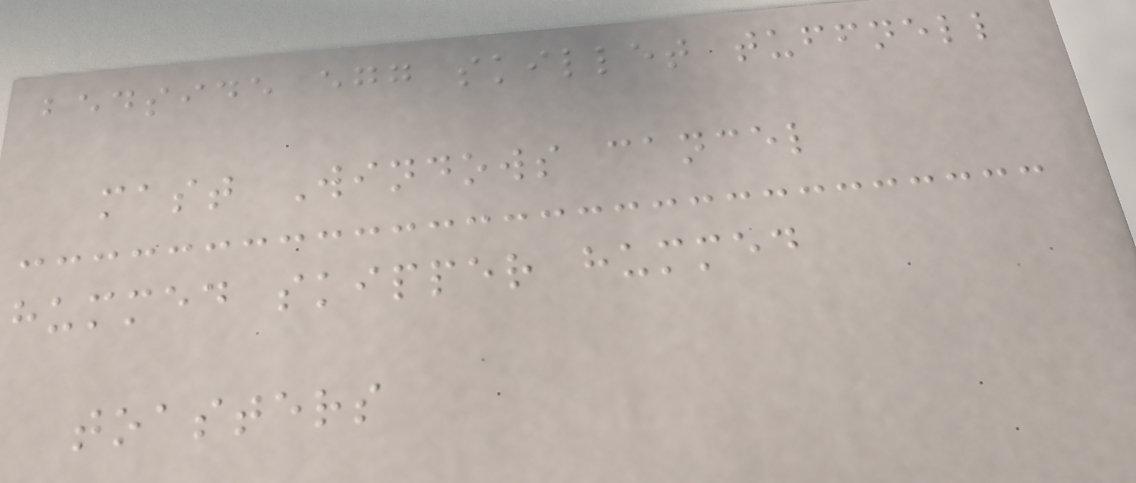bedside egg skillet tuffnell
mast Windows cancel
hummed skipper hummed
toasters
